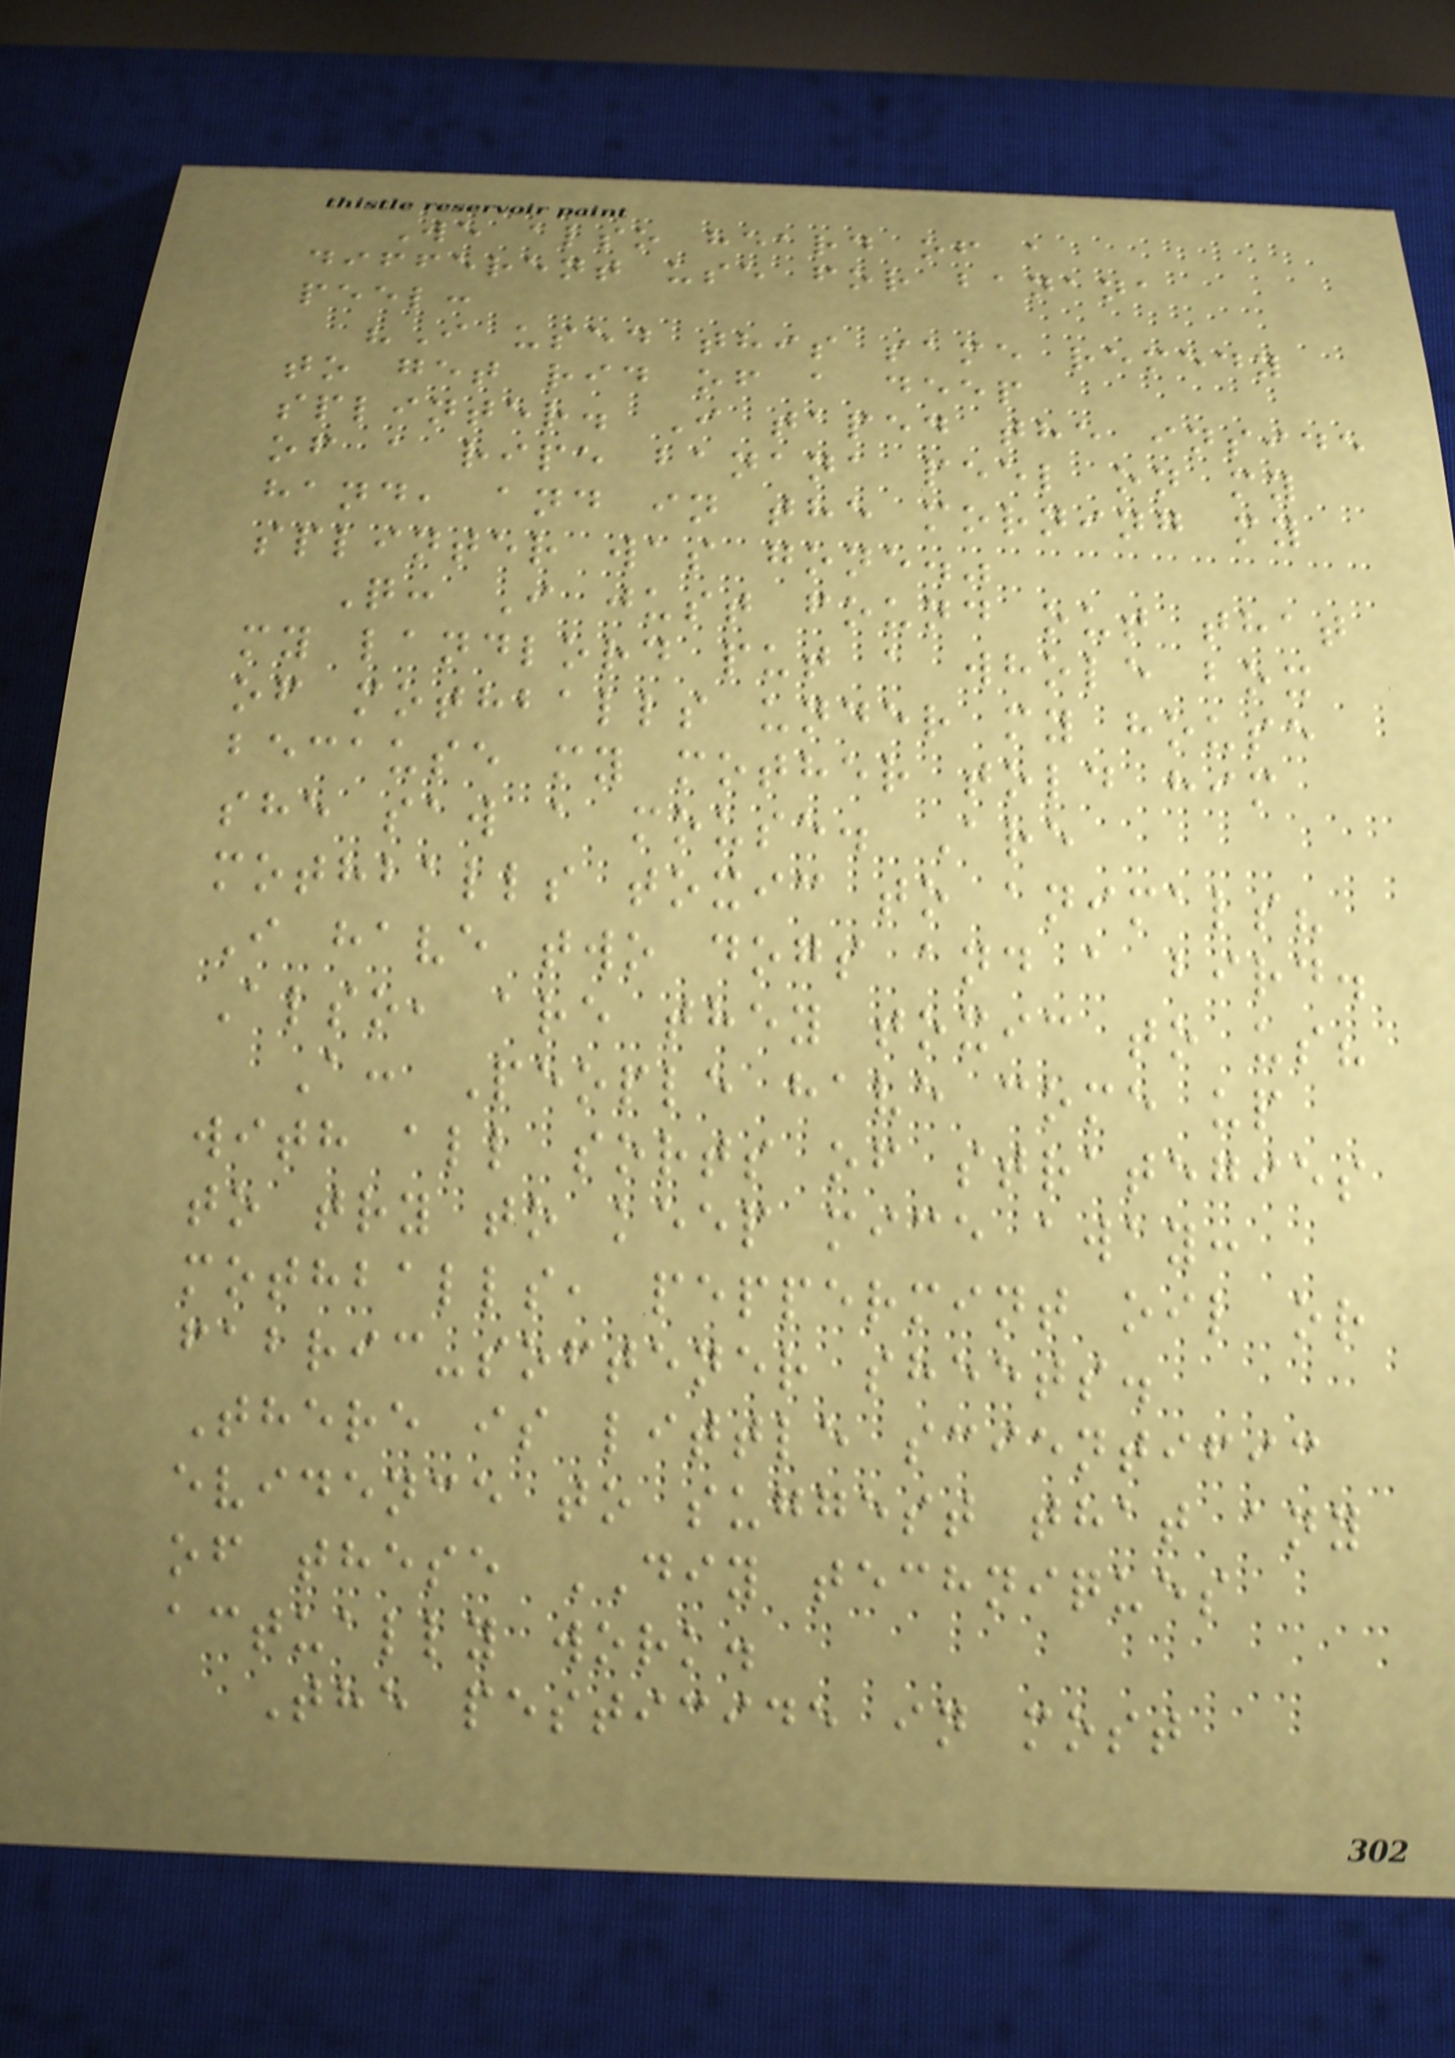We also heard of a
different use for banana
peel:
"I used this same remedy
to get rid of a deep
splinter. I taped the inside
of a ripe banana peel on my
hand, and in the morning my
splinter was gone."
Q: I just found out that
my landlord put a whole box
of mothballs under my house
because my mother told him
she saw a mouse. Are
mothballs toxic to animals?
I have two dogs and a bird.
Also, are they toxic to us?
A: People have come up
with all sorts of strategies
to try to keep mice away:
mothballs, peppermint oil or
fabric-softener sheets.
There is little scientific
evidence to suggest that any
of these DIY techniques
actually work.
The pesticide in most
